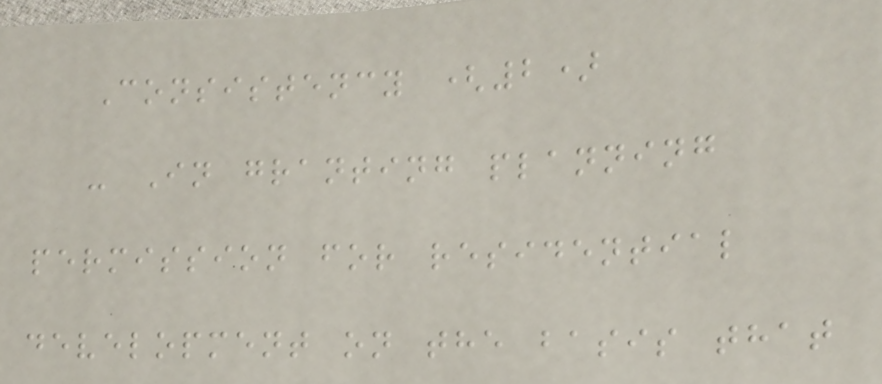Consistency (2)
- In granting planning
permission for residential
development on the basis that
